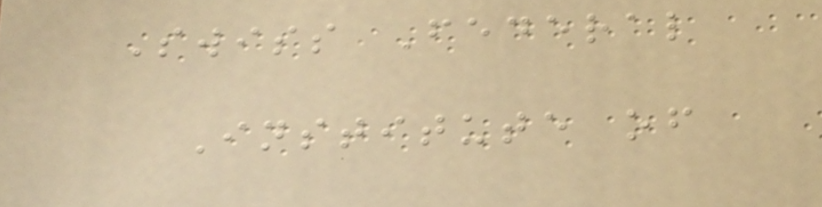Swiss Federal
Institute of
